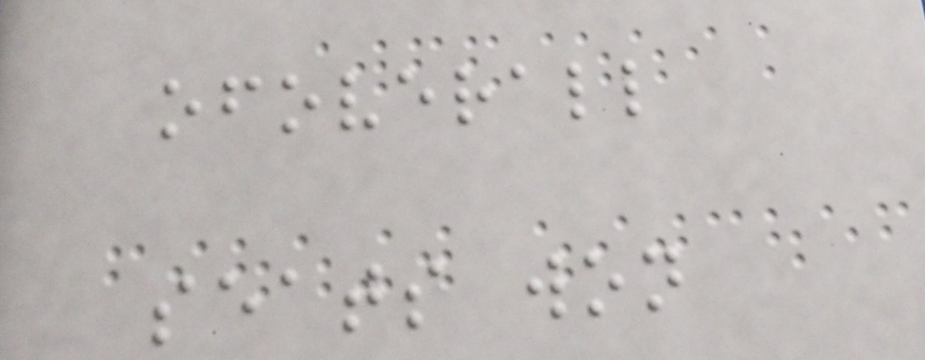ofoverall
seats won
